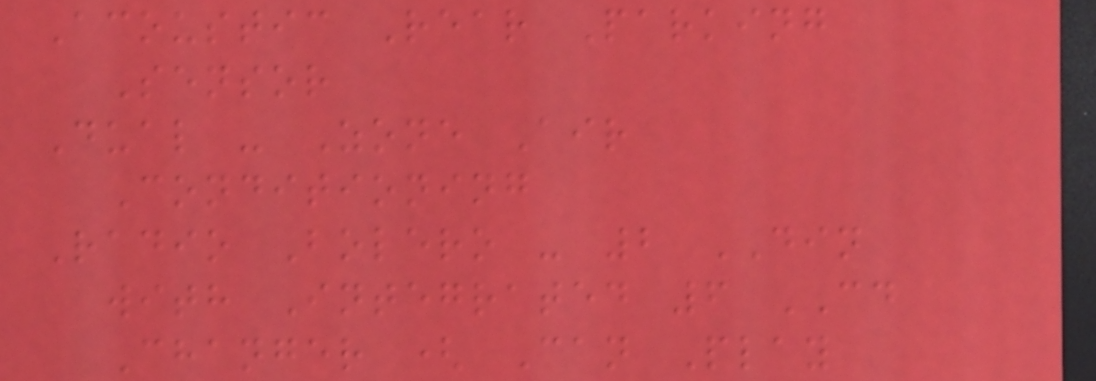Acoustic Rear Parking
Sensor
Dual - Zone Air
Conditioning
Radio Bolero - 2 DIN
with Integrated 6 CD
Changer ( Can Play
